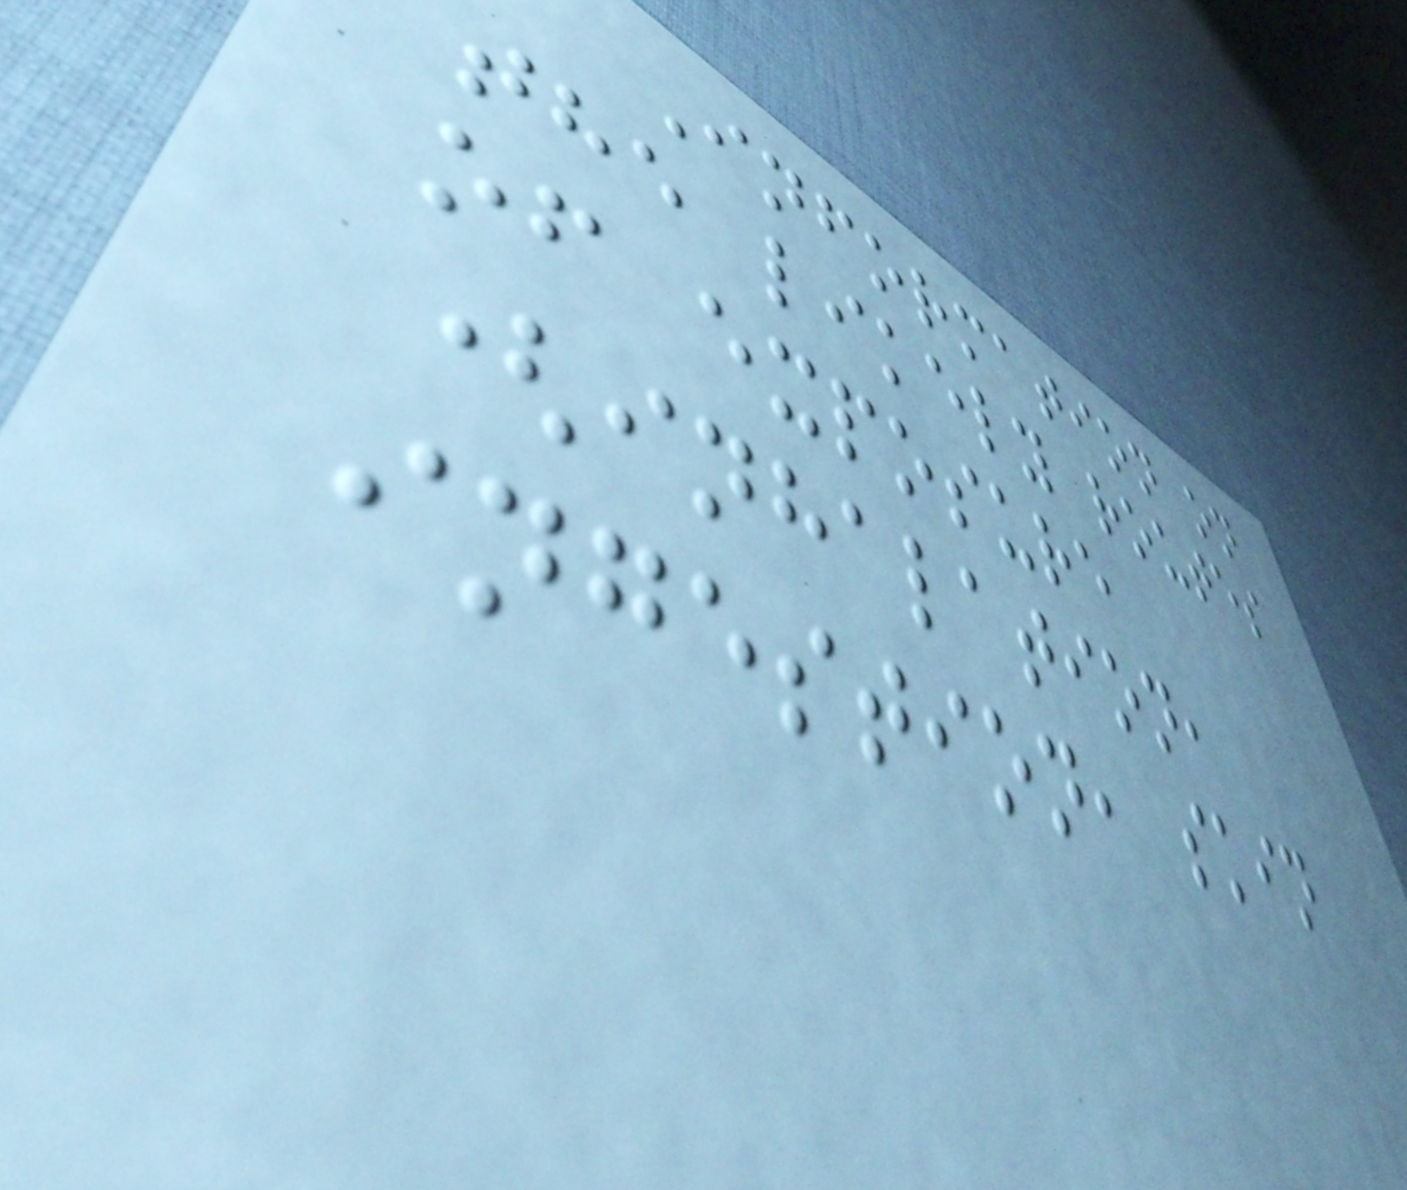Information on
the likely routes
of exposure
(inhalation,
ingestion, skin
